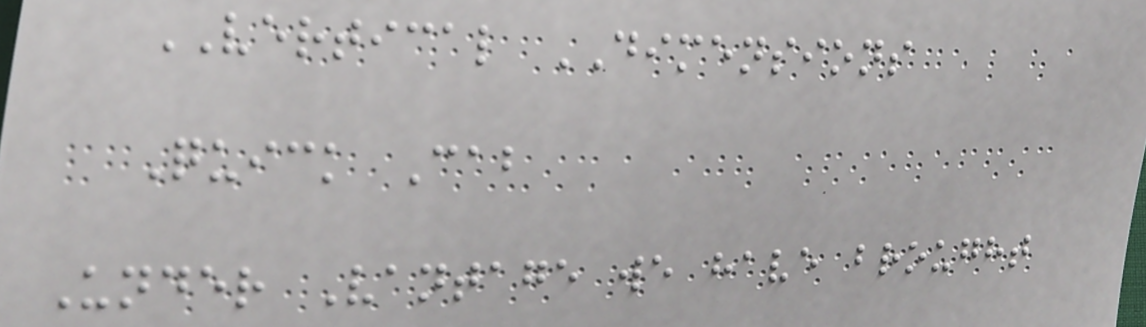VERTICAL DIMENSIONS
Quick Cab
Under Vantage we have brought
